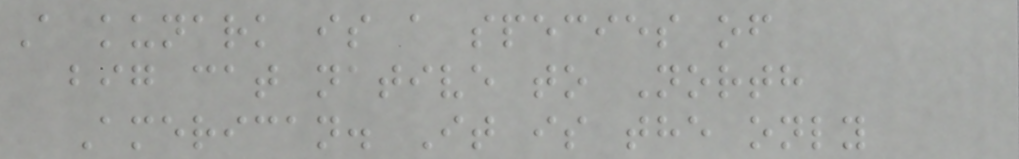A kunark is a species of
big cat native to North
American. It is the only
